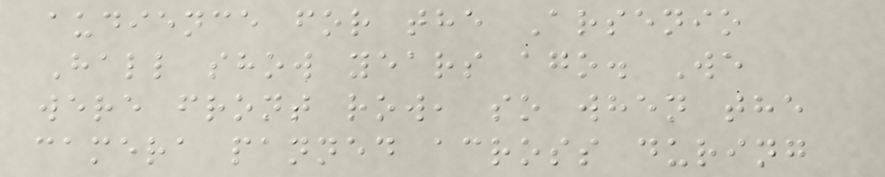audience for the Arsenio
Hall show years ago. We
were front row, so when the
camera panned across during
